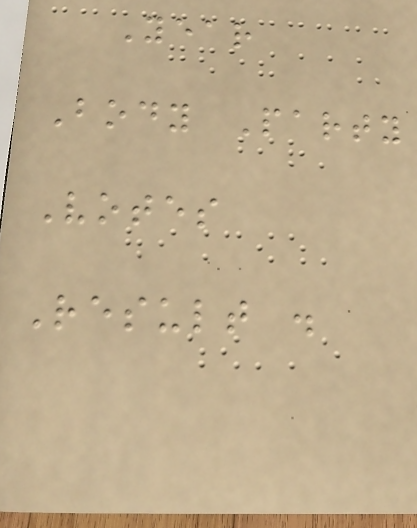Year
Body Party
Votes
Result .
